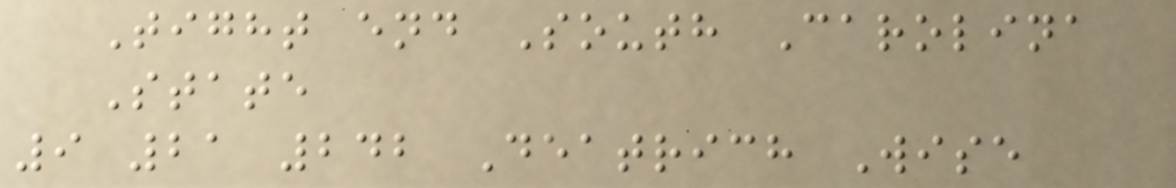Tight end South Carolina
State
9 21 242 Deatrich Wise
